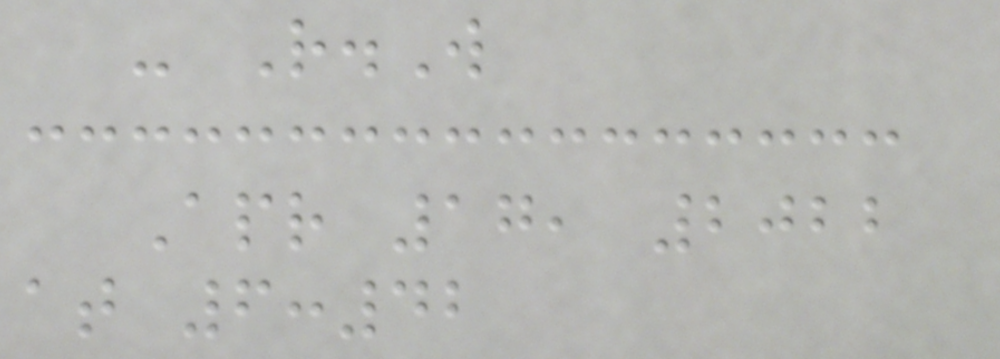- R.W
Apr 17, 2022
at 6:42
